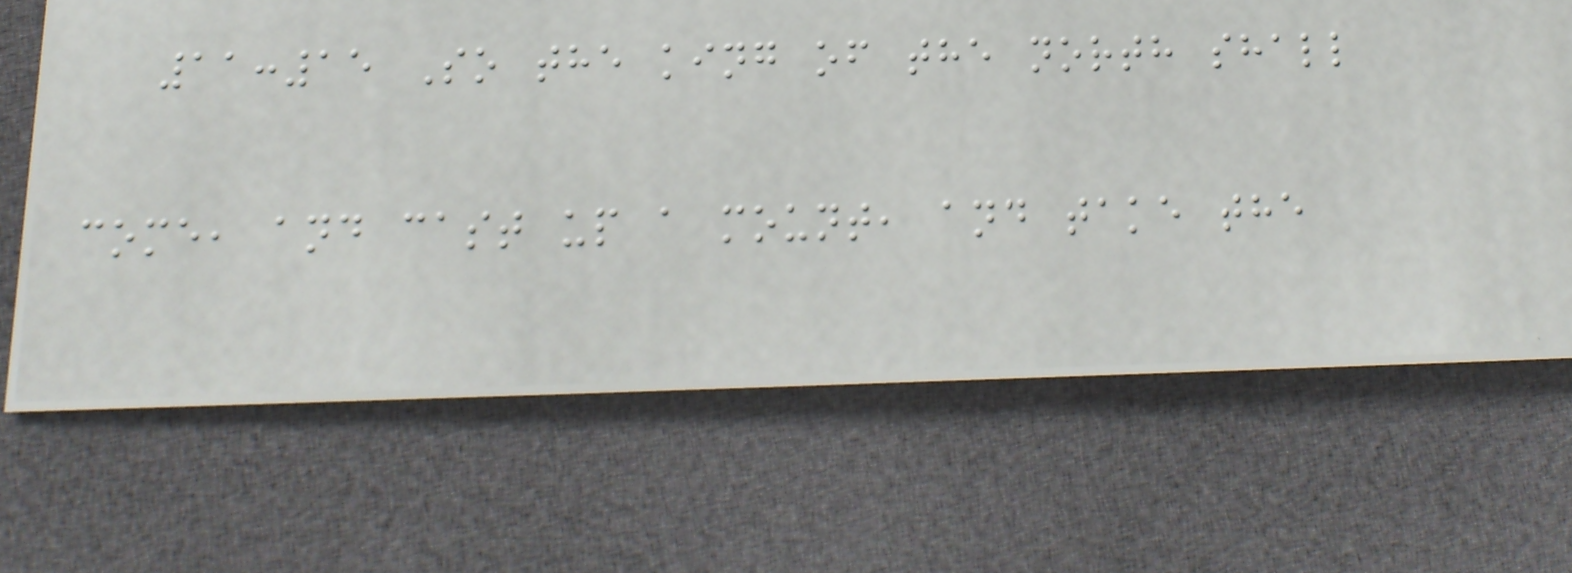11:15 So the king of the north shall
come, and cast up a mount, and take the
